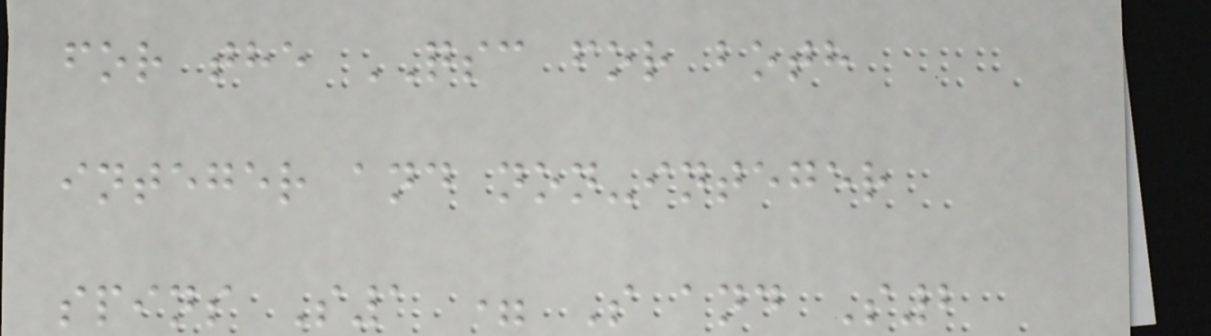for the QSC for both
integer and non-integer
spins S1 = S and S2
